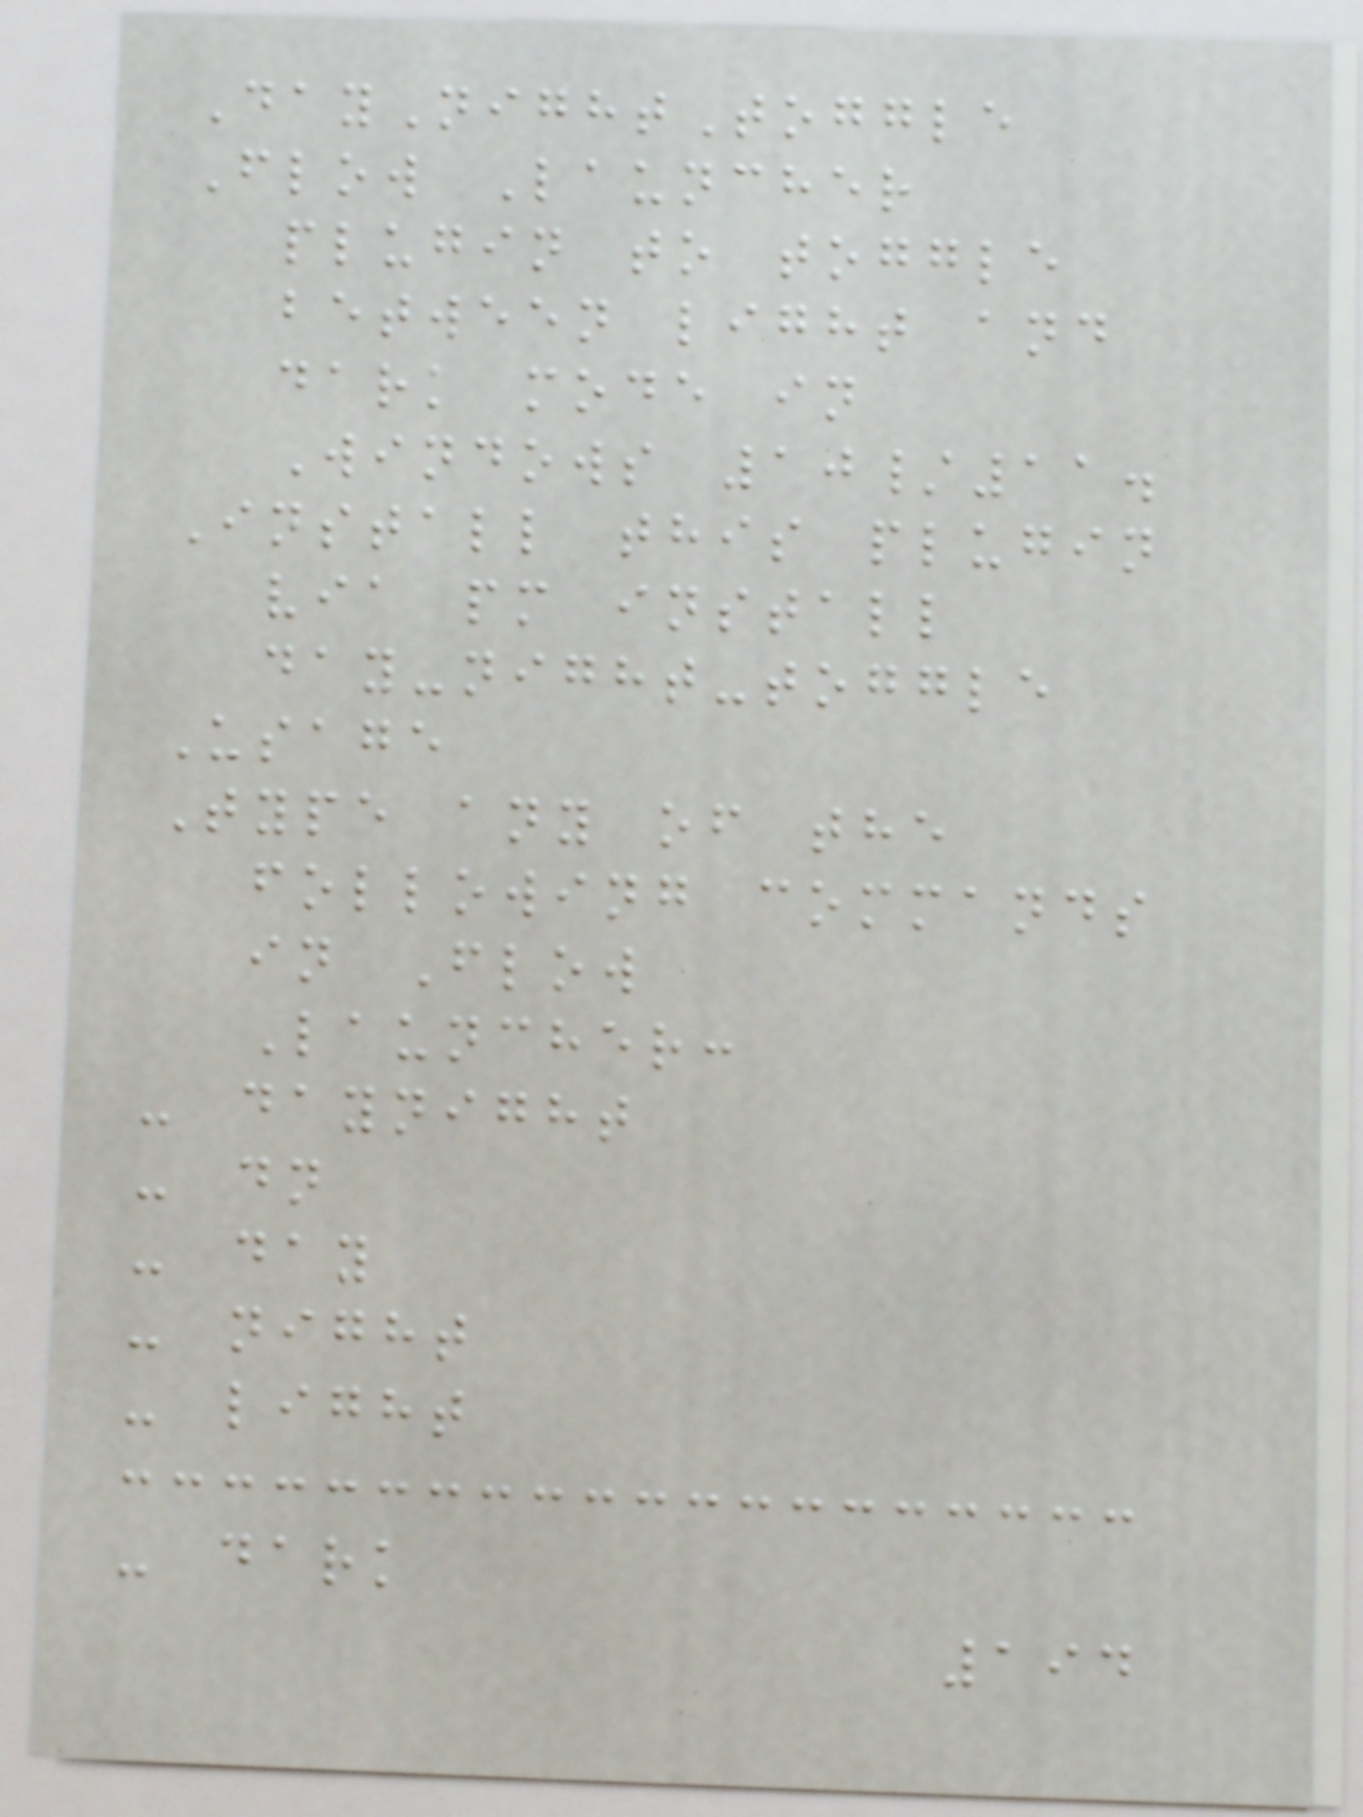DayNightToggle
Flow Launcher
plugin to toggle
between light and
dark mode in
Windows 10/11.
Install this plugin
via pm install
day-night-toggle
Usage
Type any of the
following commands
in Flow
Launcher:
- daynight
- dn
- day
- night
- light
- dark
194
